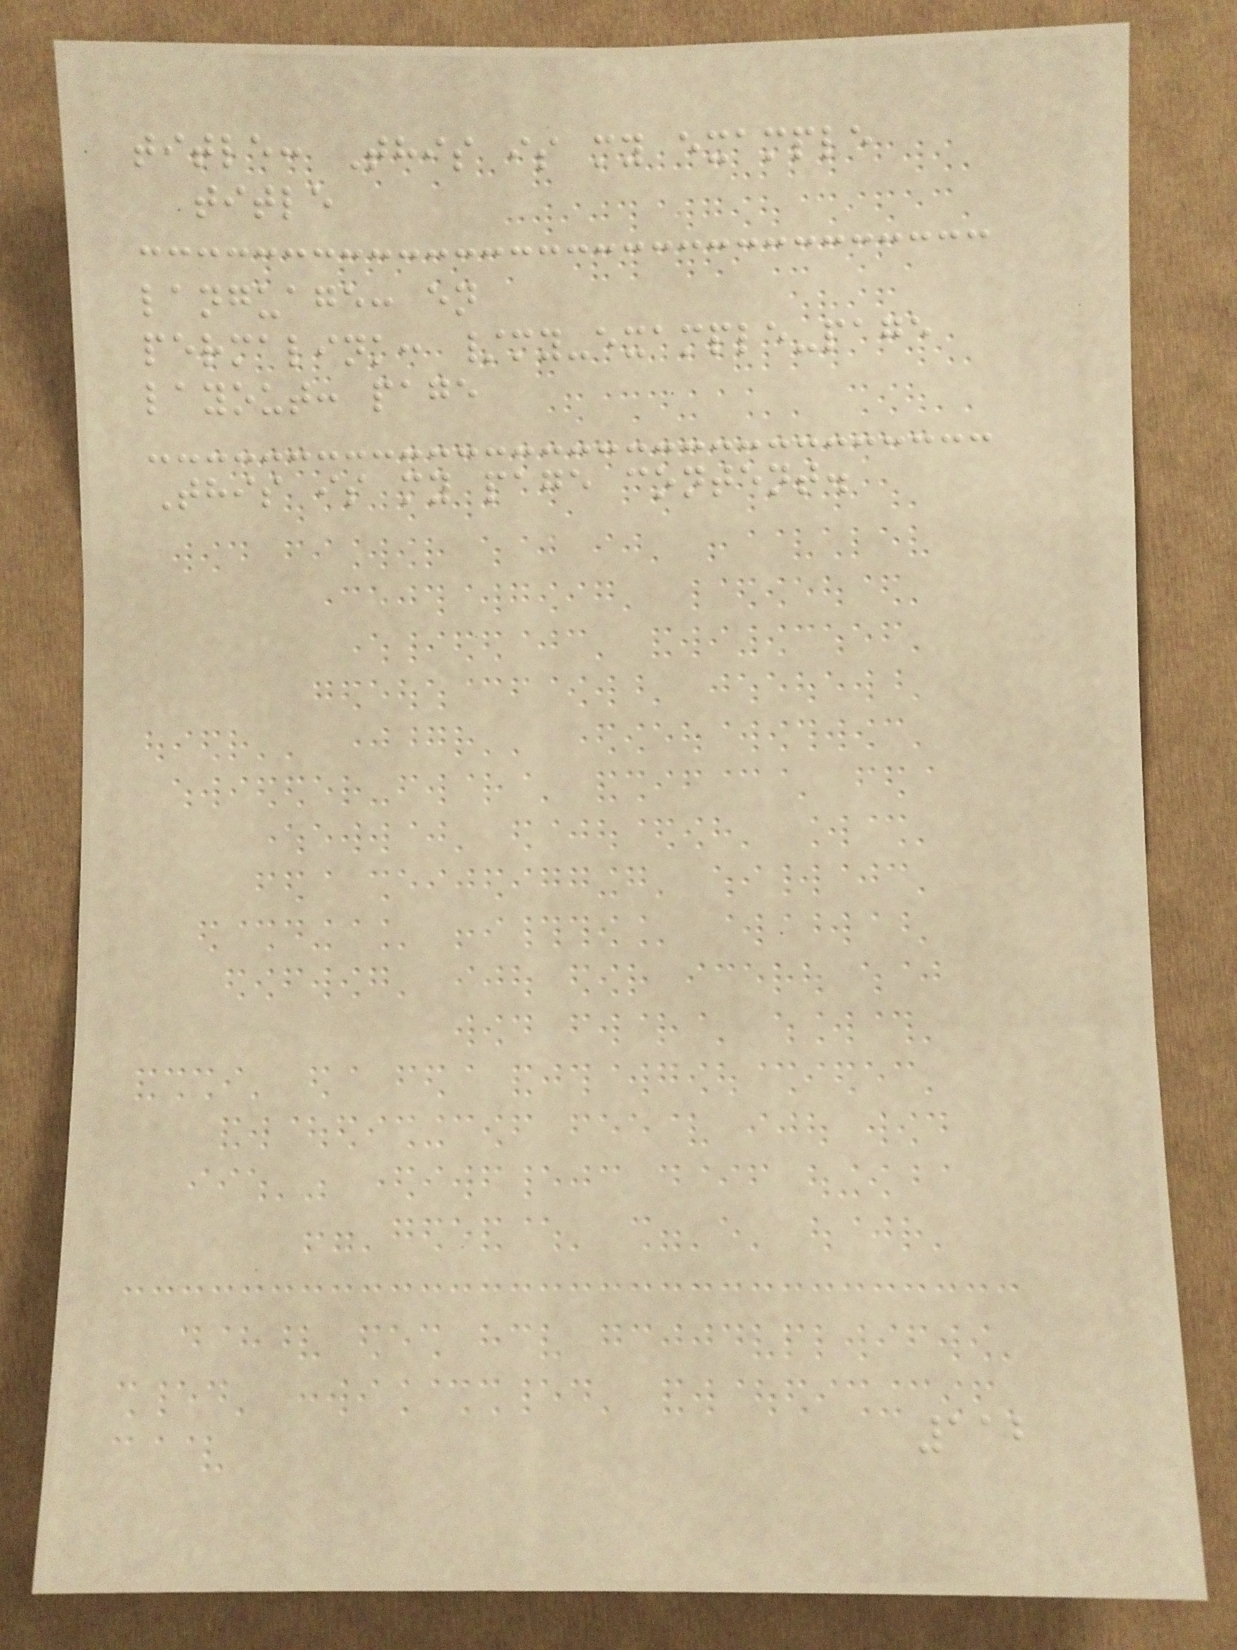title: This is my example
title
language: en
permalink: /my-example-page
layout: page
This is my page content.
112
